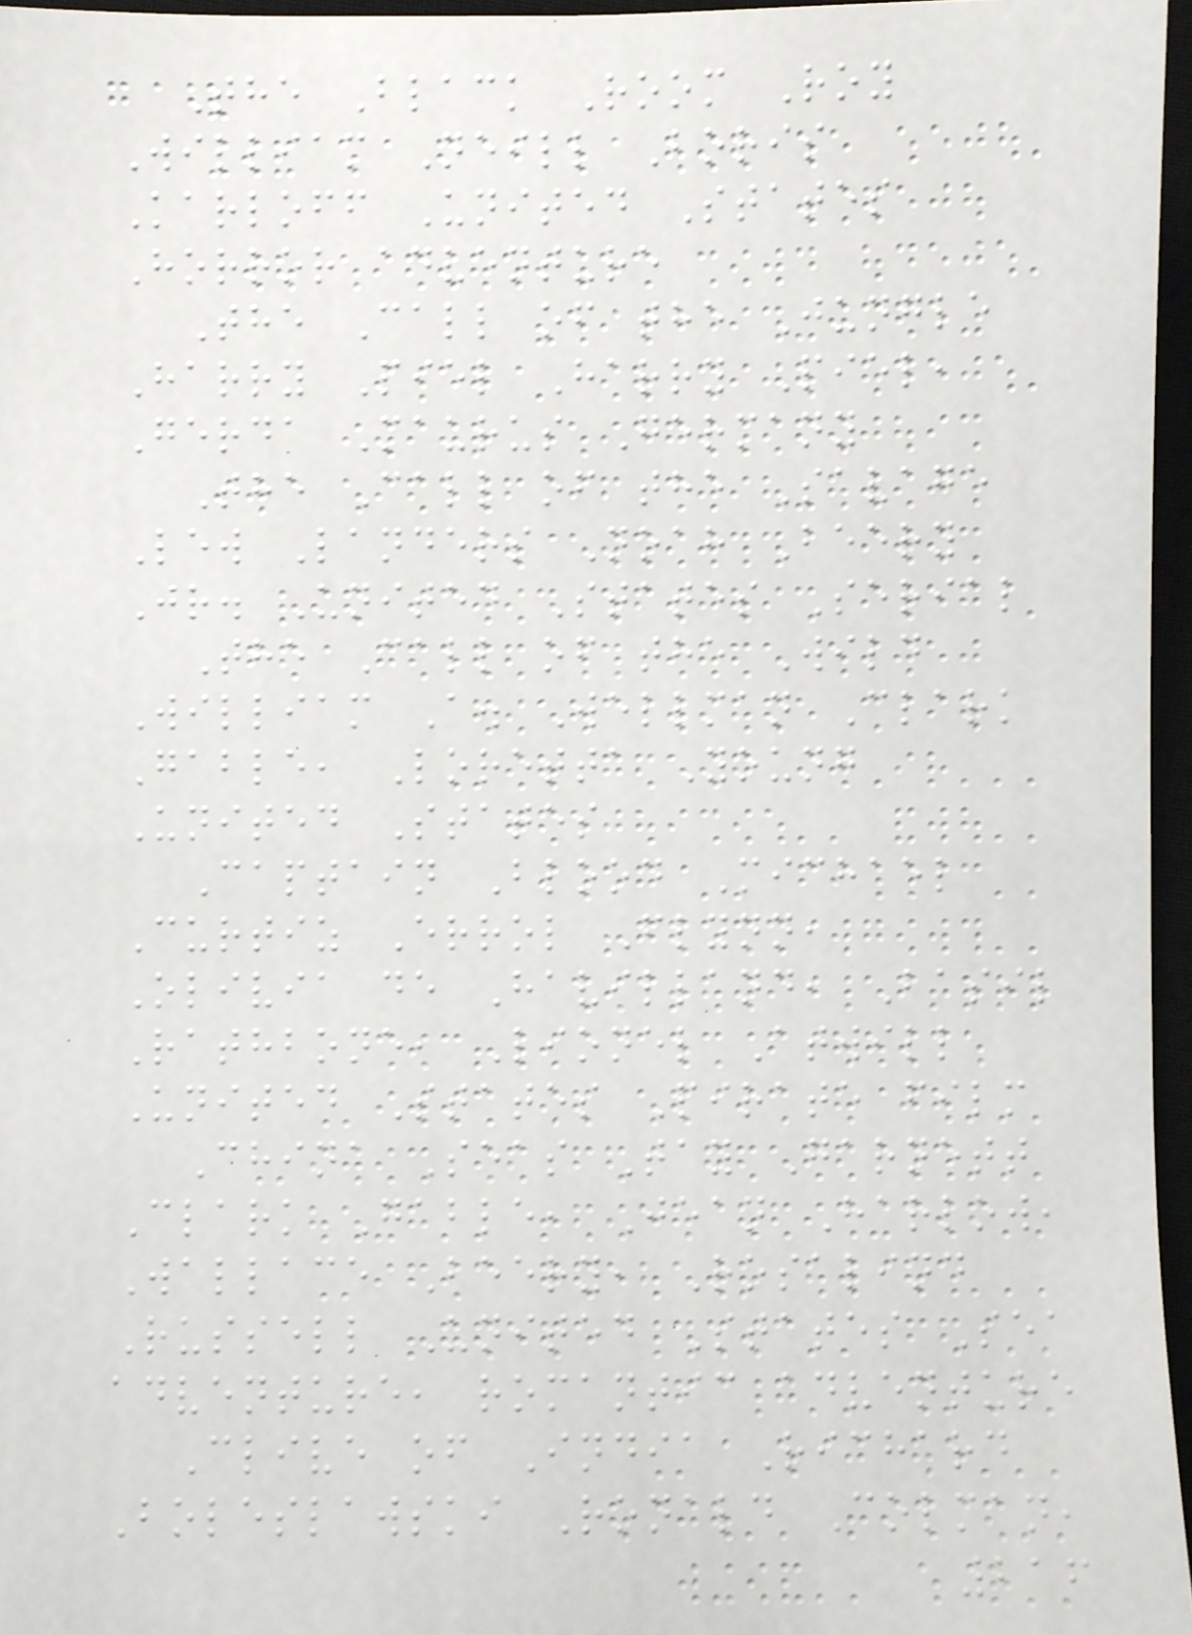The Black Room Roy
William Neill Boris
Karloff United States
Horror adventure
The Call of the Jungle
Harry Piel Harry Piel,
Gerda Maurus Germany
The Call of the Savage
Lew Landers Noah Beery
Jr. United States Serial
The Call of the Wild
William A. Wellman Clark
Gable, Loretta Young
United States
Captain Blood Michael
Curtiz Errol Flynn,
Olivia de Havilland, Basil
Rathbone, Lionel Atwill
United States Pirate film
China Seas Tay Garnett
Clark Gable, Jean Harlow,
Wallace Beery, Rosalind
Russell United States Sea
adventure, romantic adventure
Clive of India Richard
Boleslawski Ronald Colman,
216
